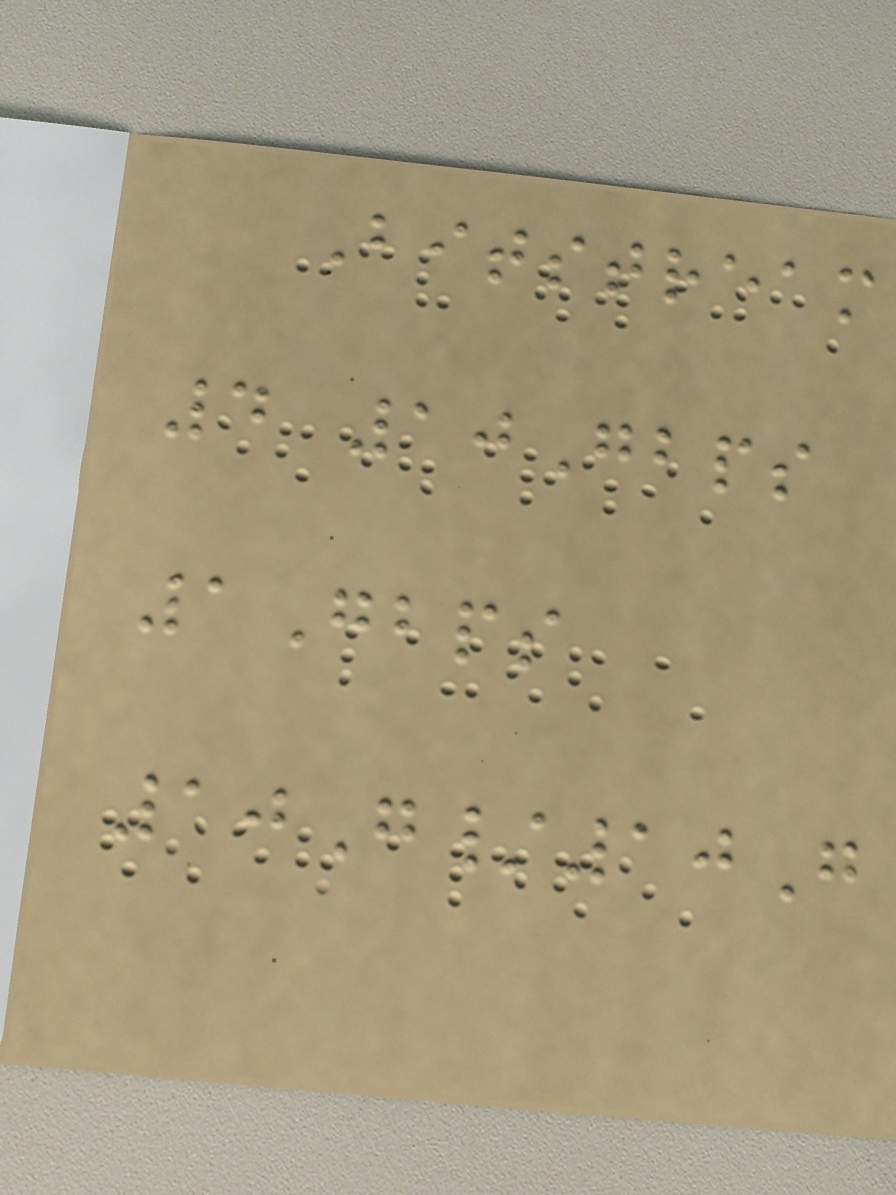Bitstream
4 10Gbps
1Gbps
10G/10G
